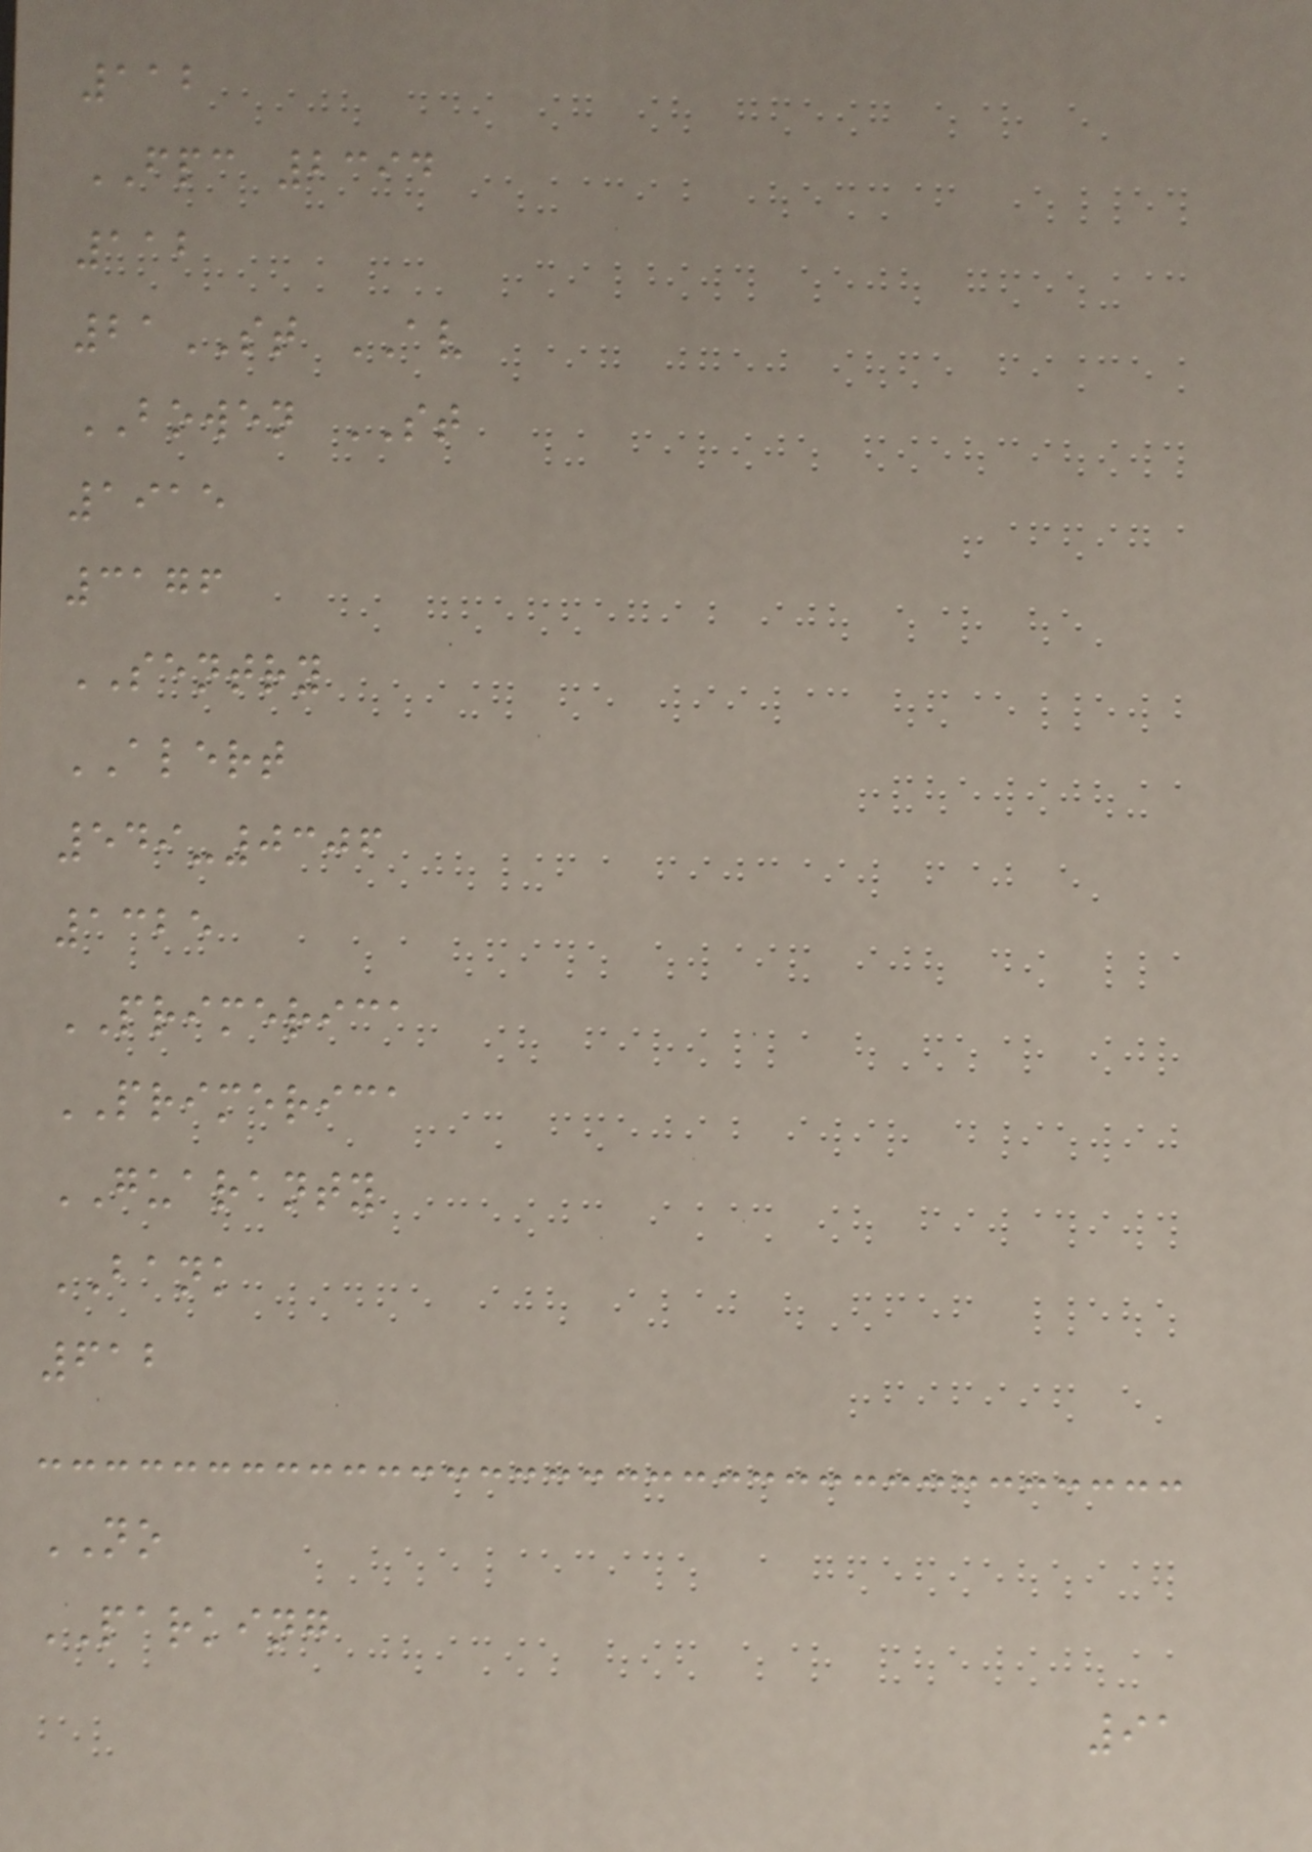112
FPC 2394
112
21ST AV
BOWEN ST
1915
3176
SENTRY
ALERT
549-0306
1325
PRIMERICA
PRIMERICA
GUARANTY
BANK
612
NO
PARKING
91
